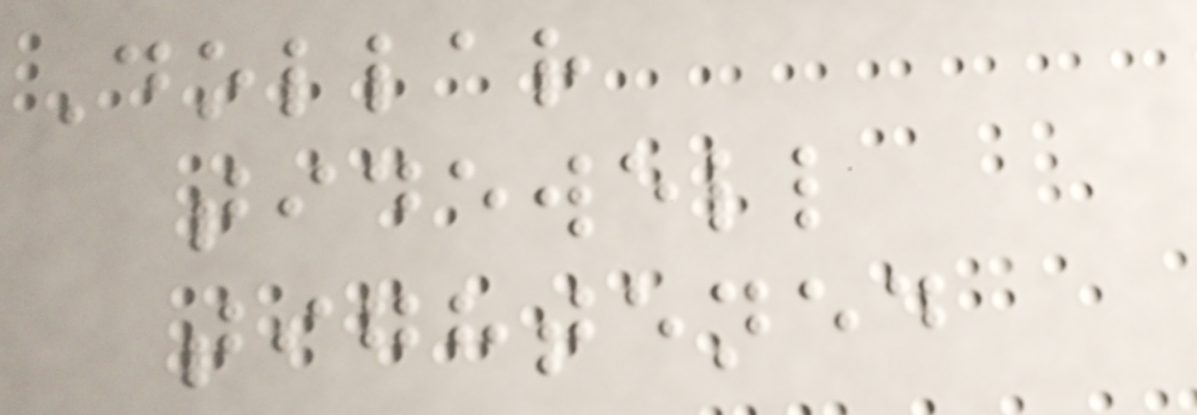Dollar
tidewell
tightened
